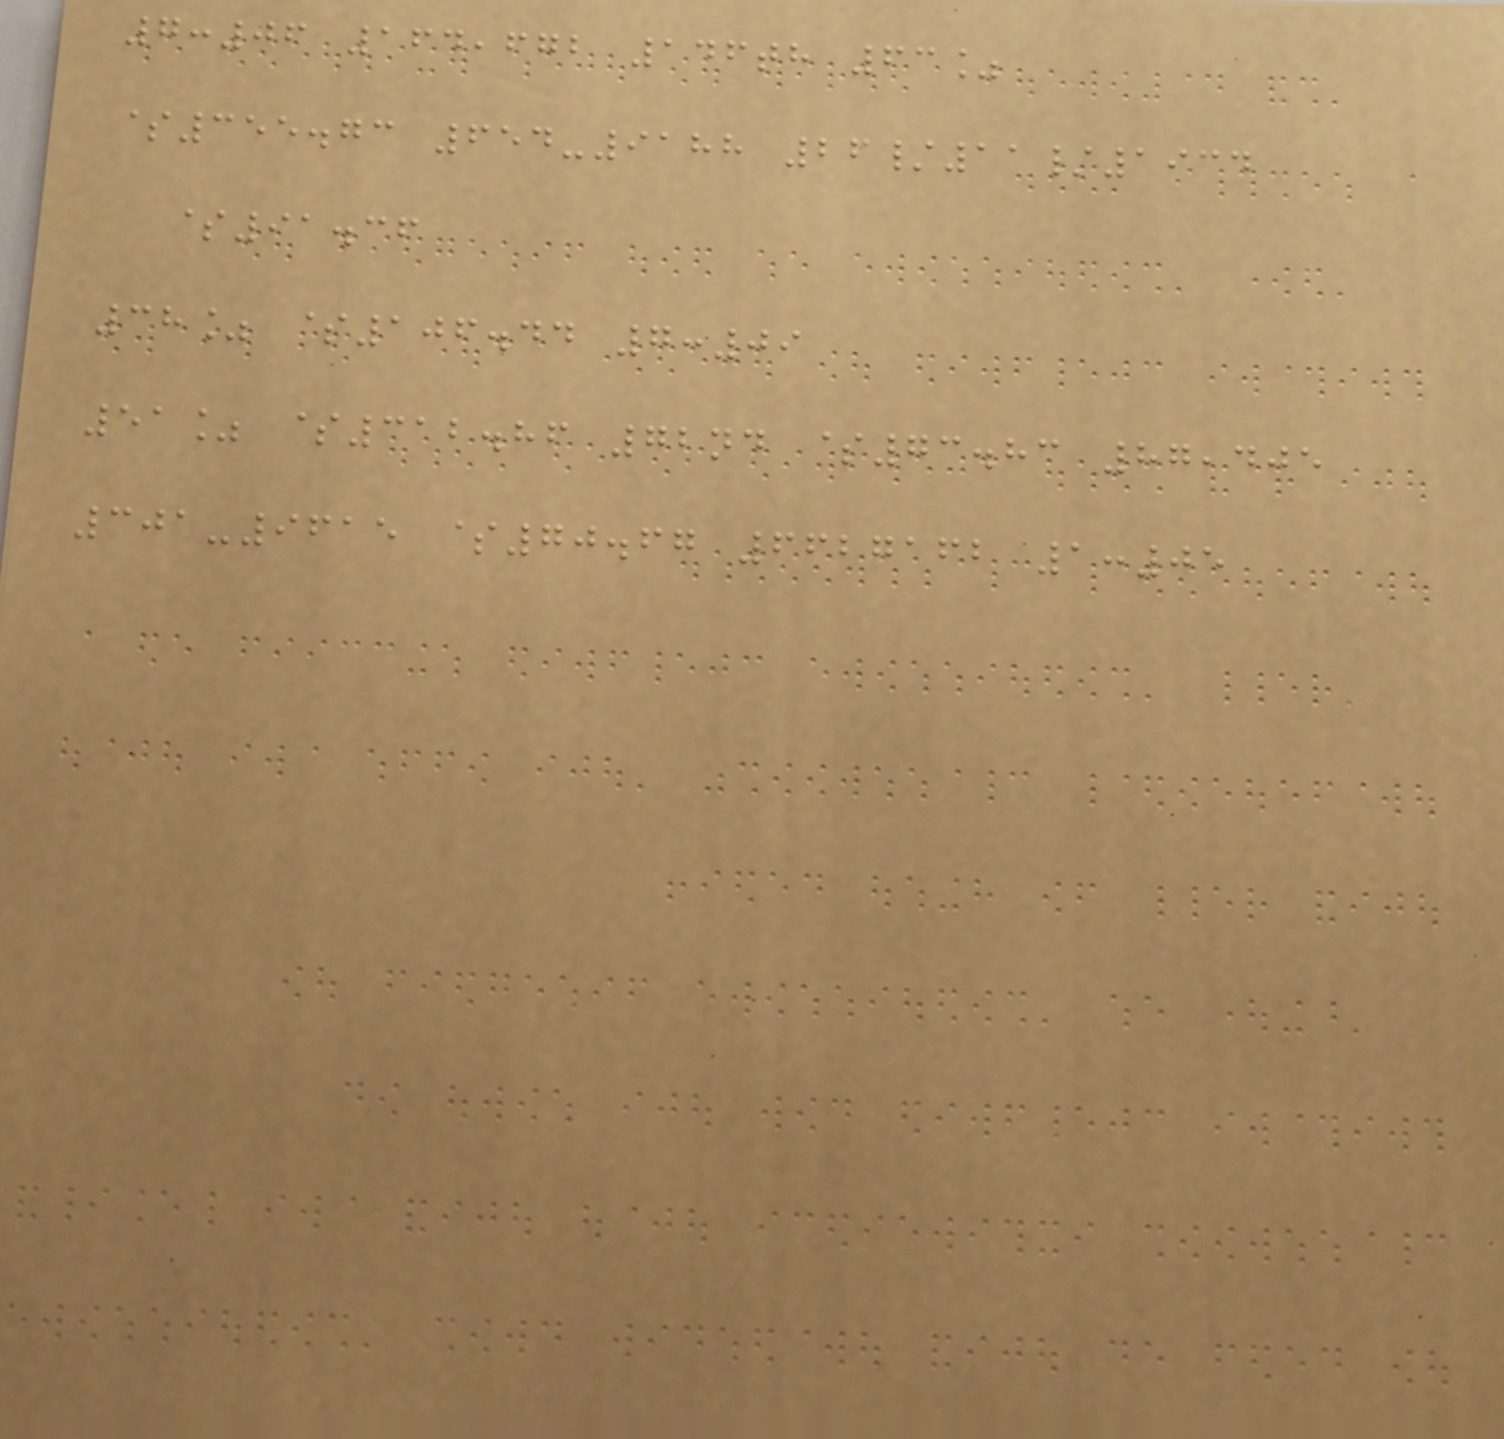7:06 164,672 146th 63%
$355.73 654-9188 26/11/1934
$91.36
38% $106.44 7:09
51% $312.86 72nd $73.83 87,405
301-9615 $70.67 6627162 1:05
